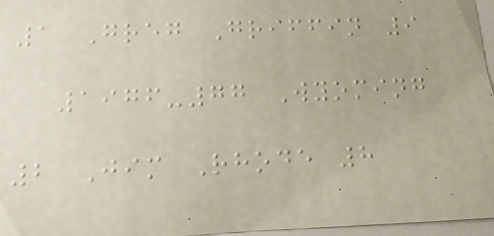1 Greg Griffin 9
1976-77 Wyoming
2 Jim Rhode 8
